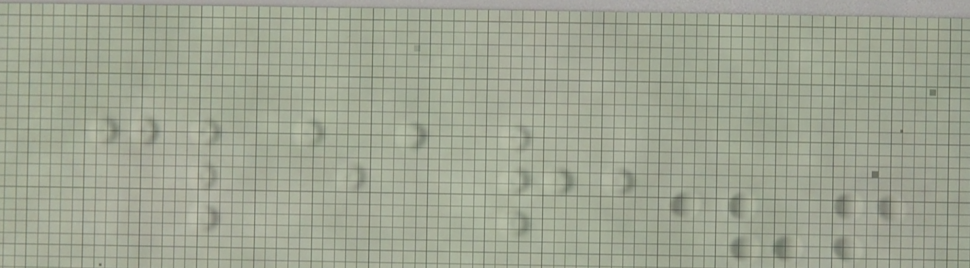clear,
